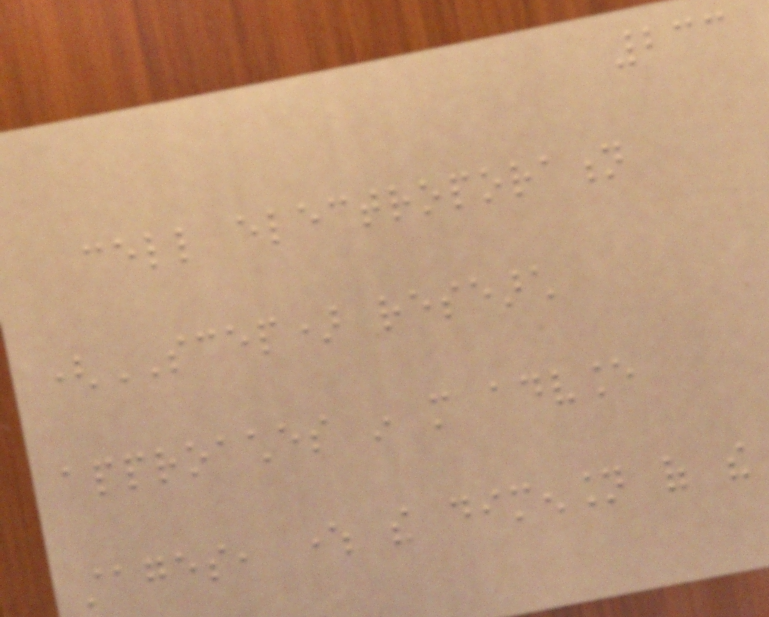233
cell electroporation
(SCEP) research
approaches in more advance
stages, where the dimension of the
